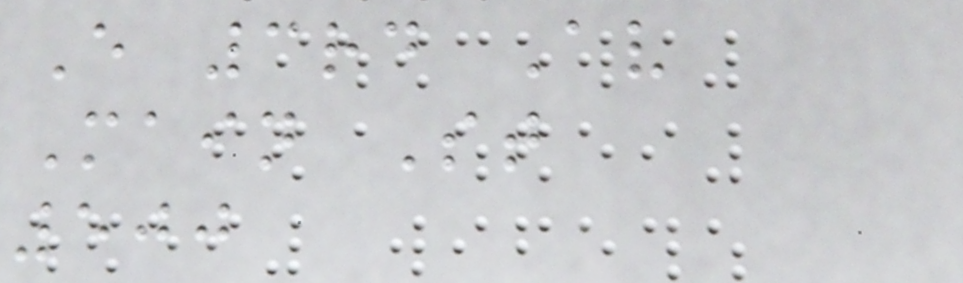E 3rd Av
Main St
500
